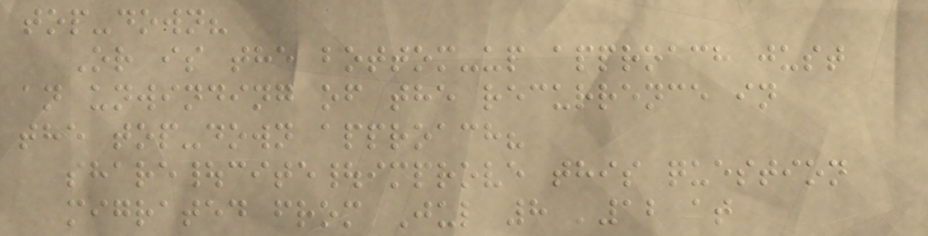top-down?
Or is the bottom-up approach just
an unwinding of the recurrence in
the top-down approach?
share|cite|improve this question
migrated from Jul 8 '12 at
